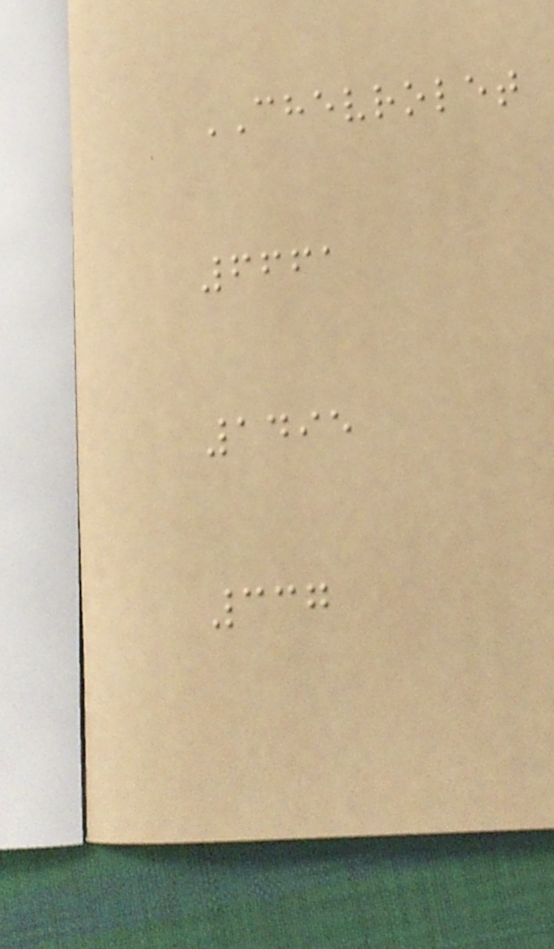CHEVROLET
6661
1495
337
